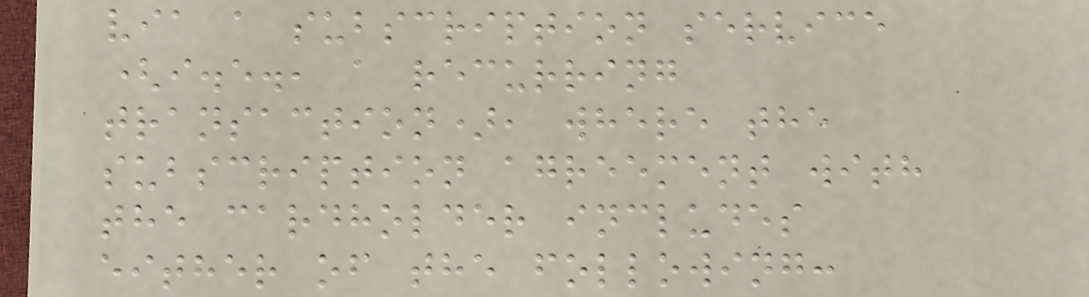via a subscription service
(i.e., a recurring
transaction), where the
subscription agreement with
the cardholder includes
either of the following:
